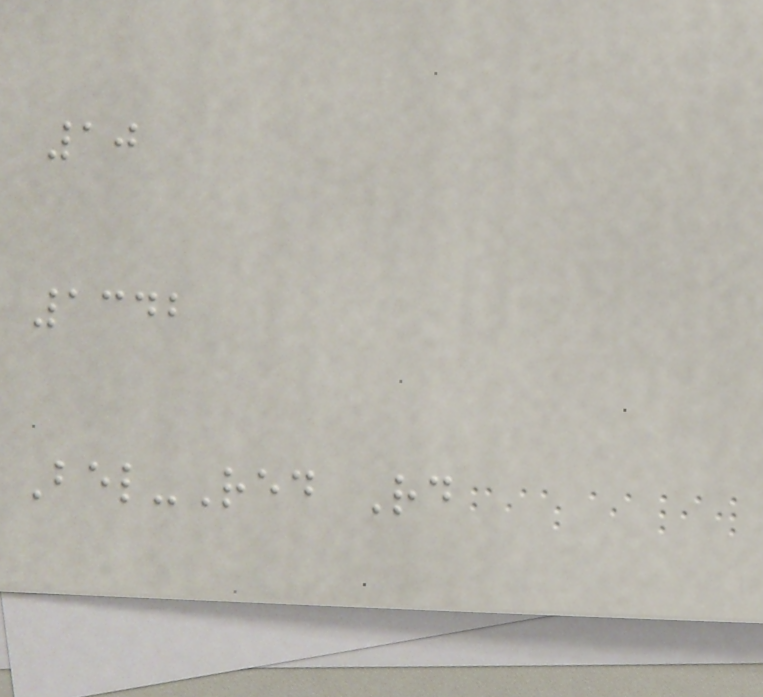10
1342
Bel-Red Rd
